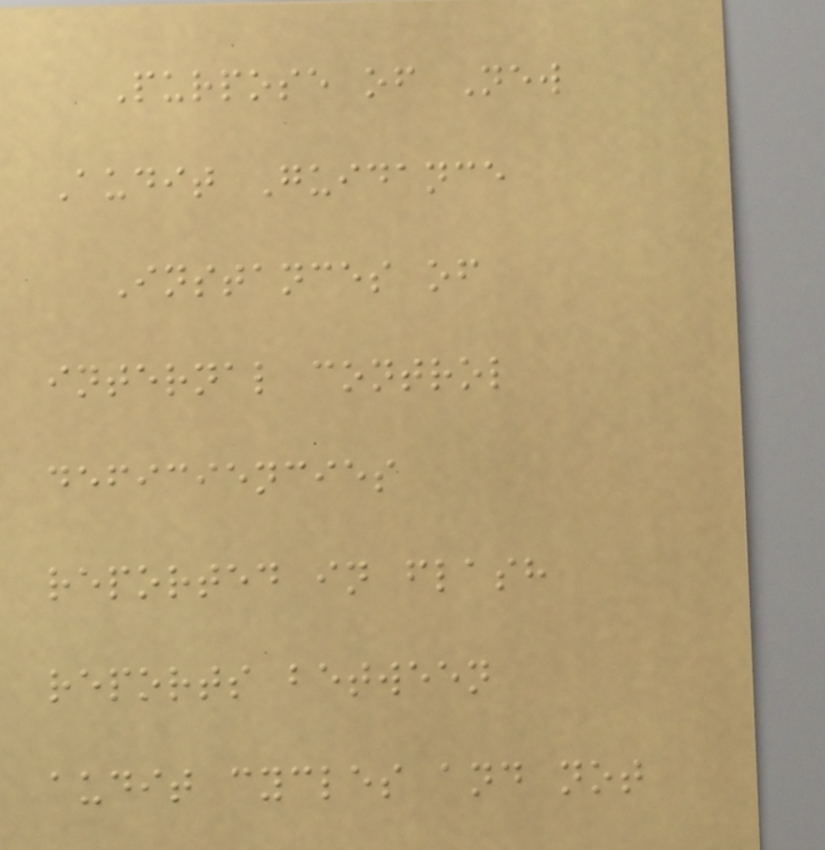Purpose of New
Audit Guidance
Instances of
internal control
deficiencies
reported in flash
reports between
audit cycles and not
